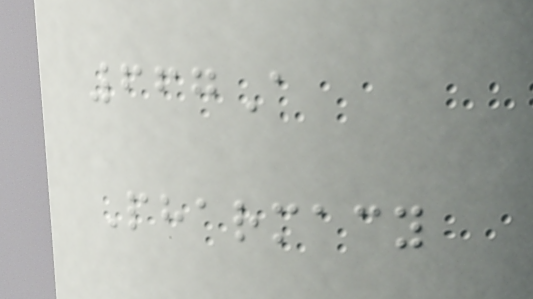667A
Pharmacy
